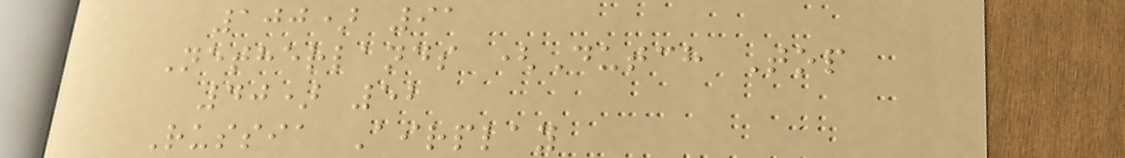100) 91
Netherlands (Dutch Top
40) 52
Russia Airplay
